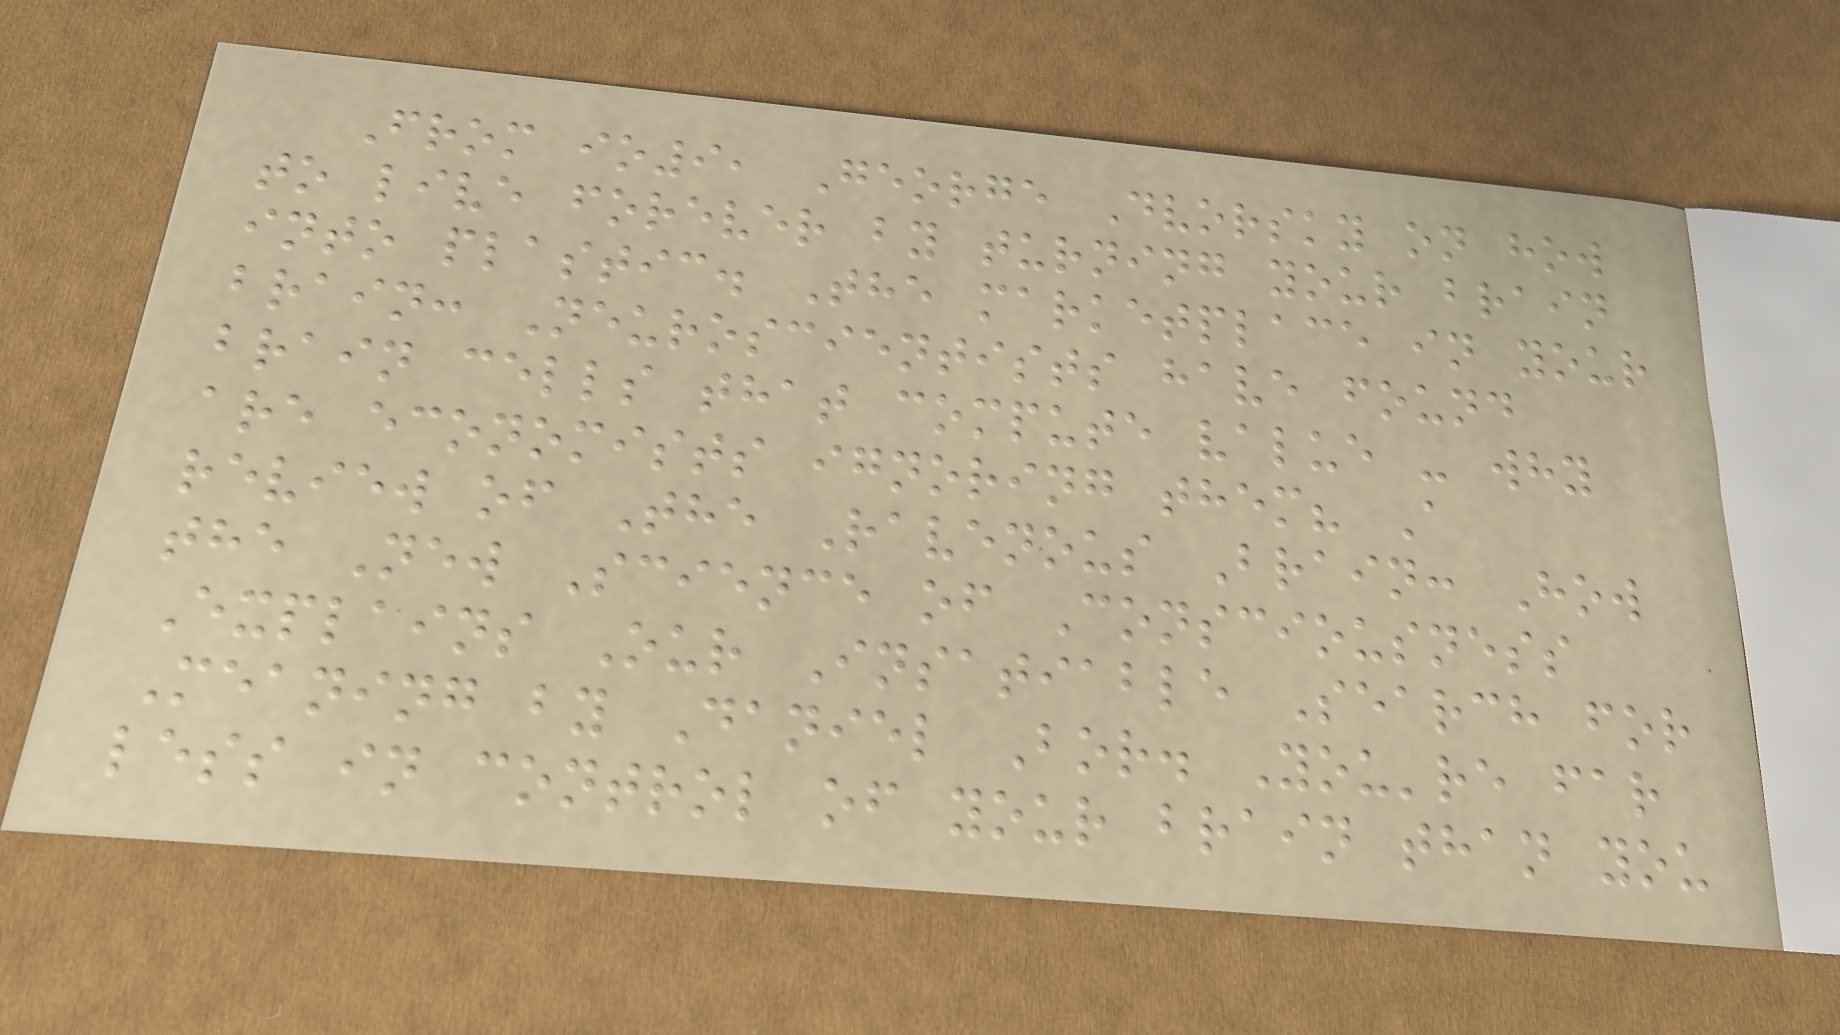From io9, George Dvorsky on how
to live forever by turning your brain
into plastic. The marketplace in your
brain: Neuroscientists have found
brain cells that compute value - why
are economists ignoring them? A
review of The Ravenous Brain: How
the New Science of Consciousness
Explains Our Insatiable Search for
Meaning by Daniel Bor. You're far
less in control of your brain than you
